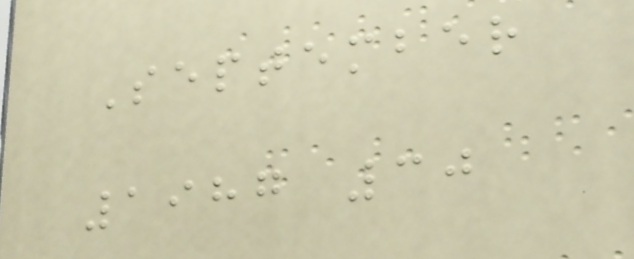September
1987 30
